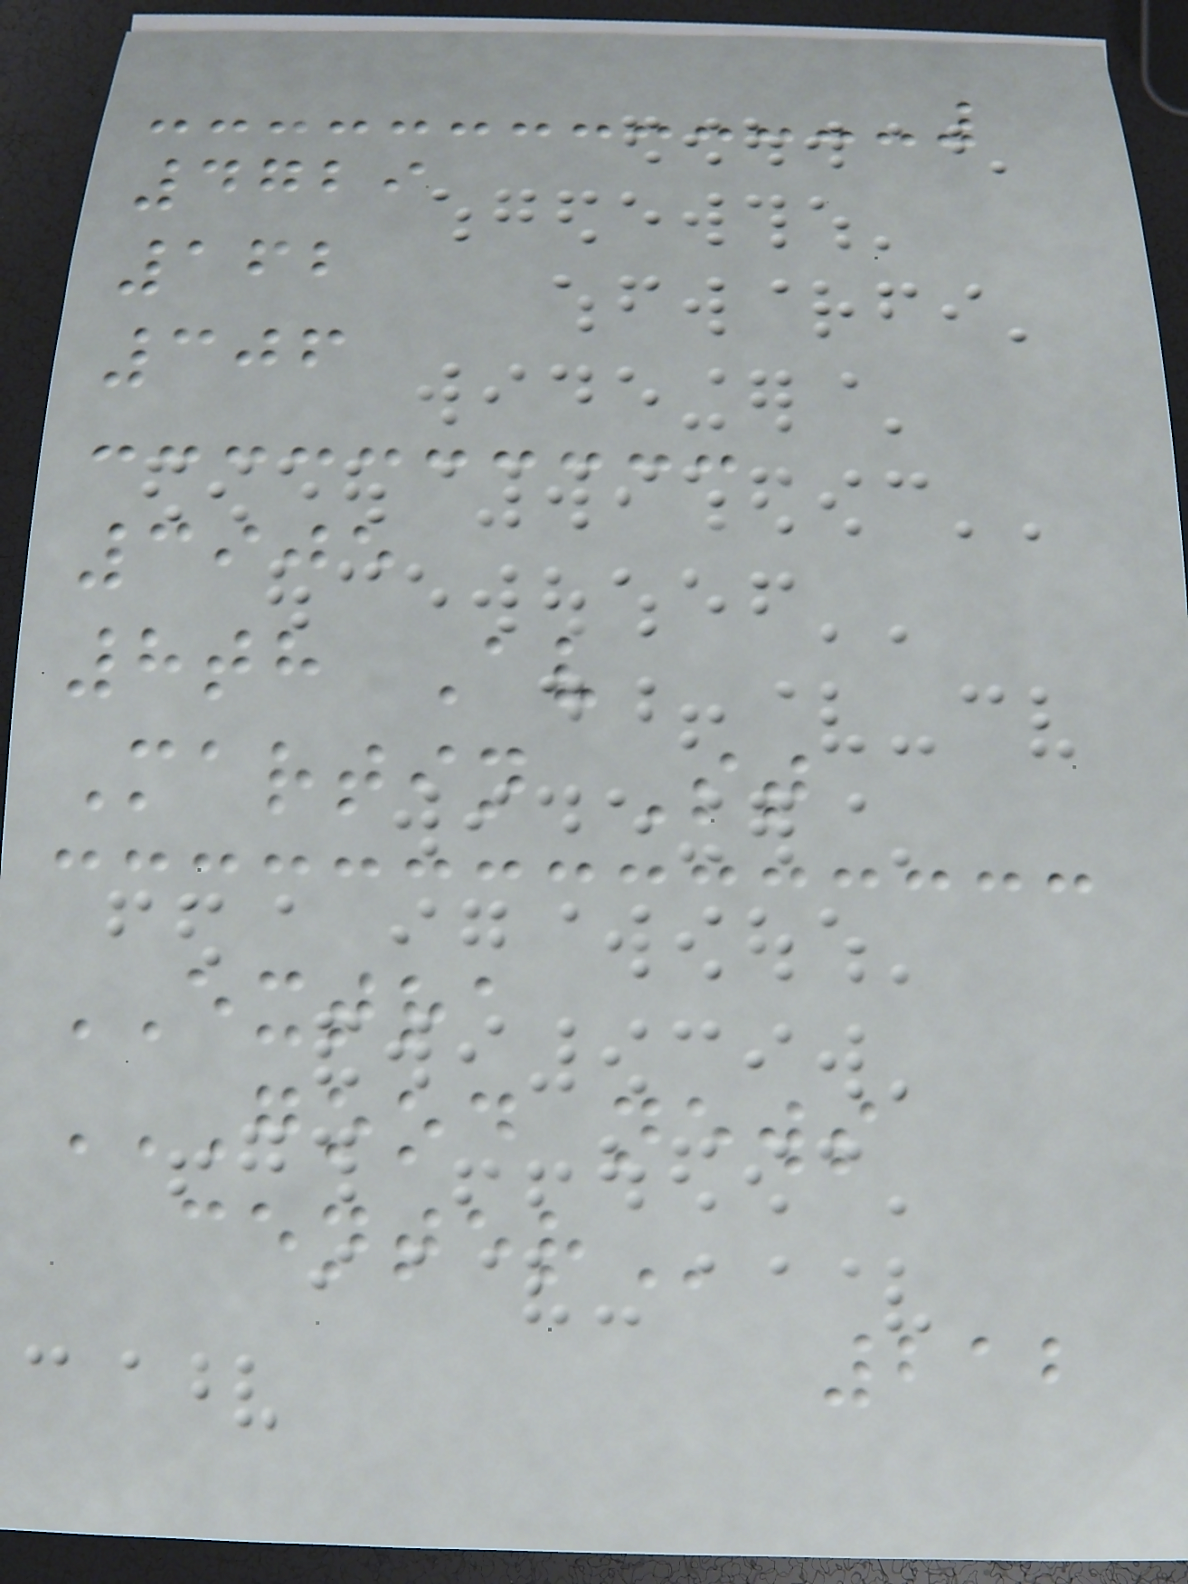4729
162
306
3905
8th Av
Martin St
EXTRA
GOOD NEWS
CENTER
212
